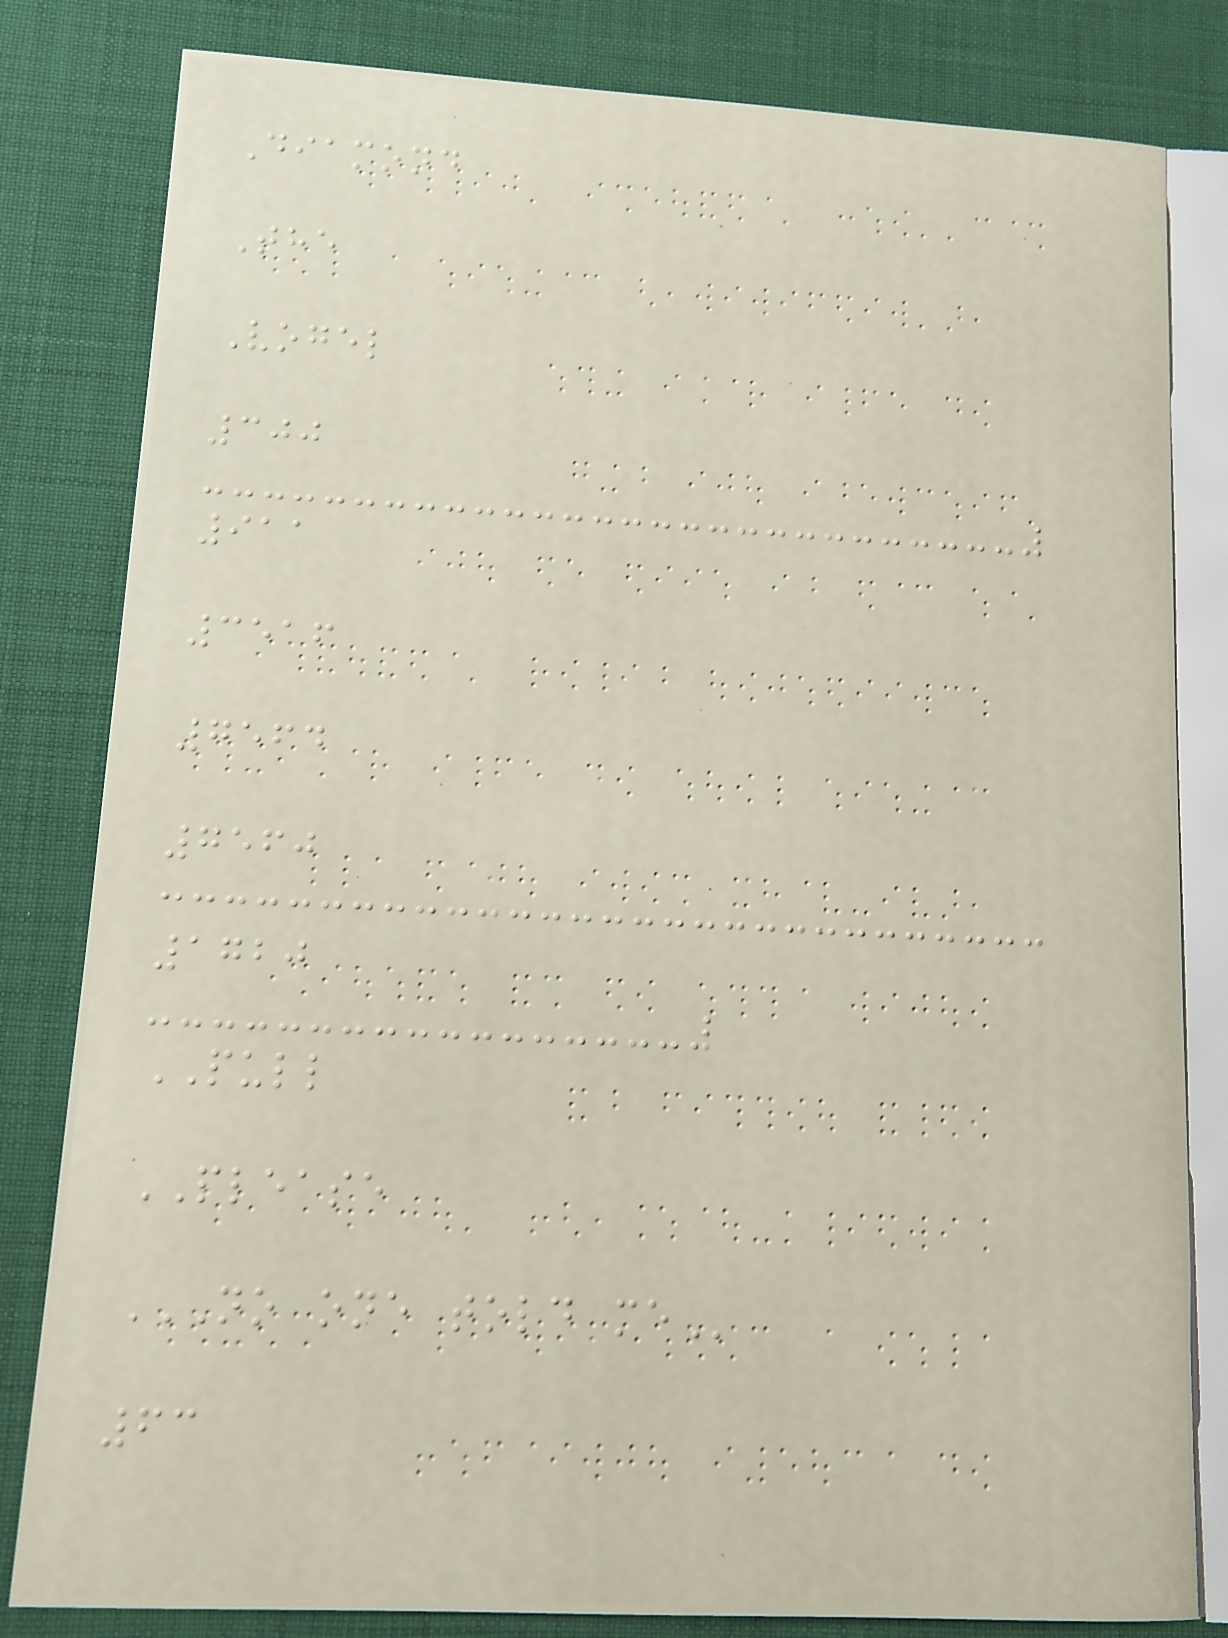Diamond
The
Vogel
300
911
3516
7564
7560
1720
PULL
PLEASE
NO ONE TOLD ME
63
